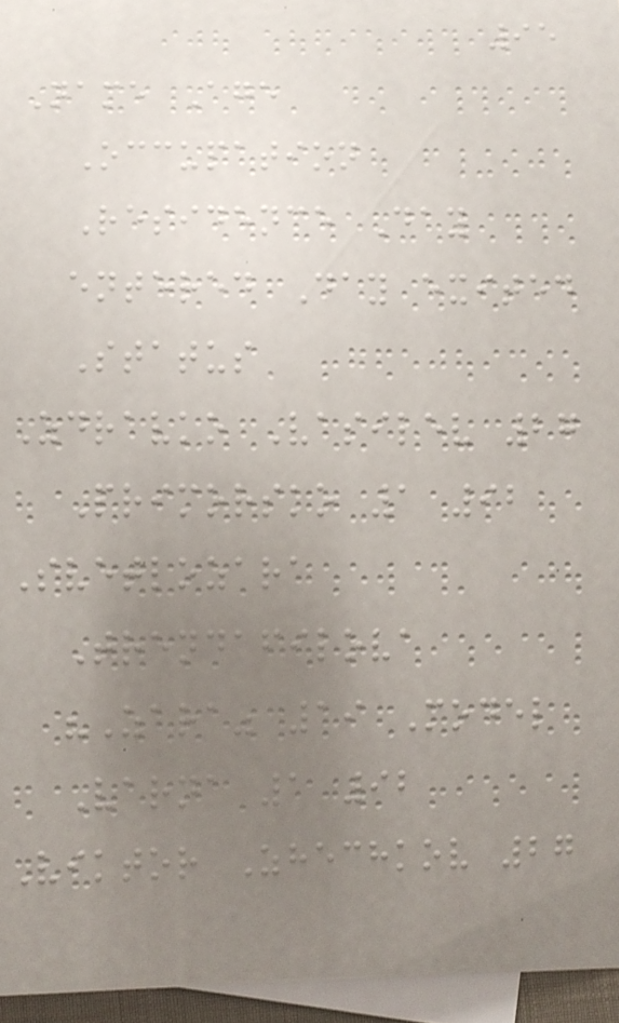95
Name Age
Occupation
Residence Day
entered Day exited
Status
Zdravko Vasilev 27
Primorsko 1 92
Svetlozara
Trendafilova
"Zara" 19 Model
Varna 1 92
Viktor Zhechkov 27
